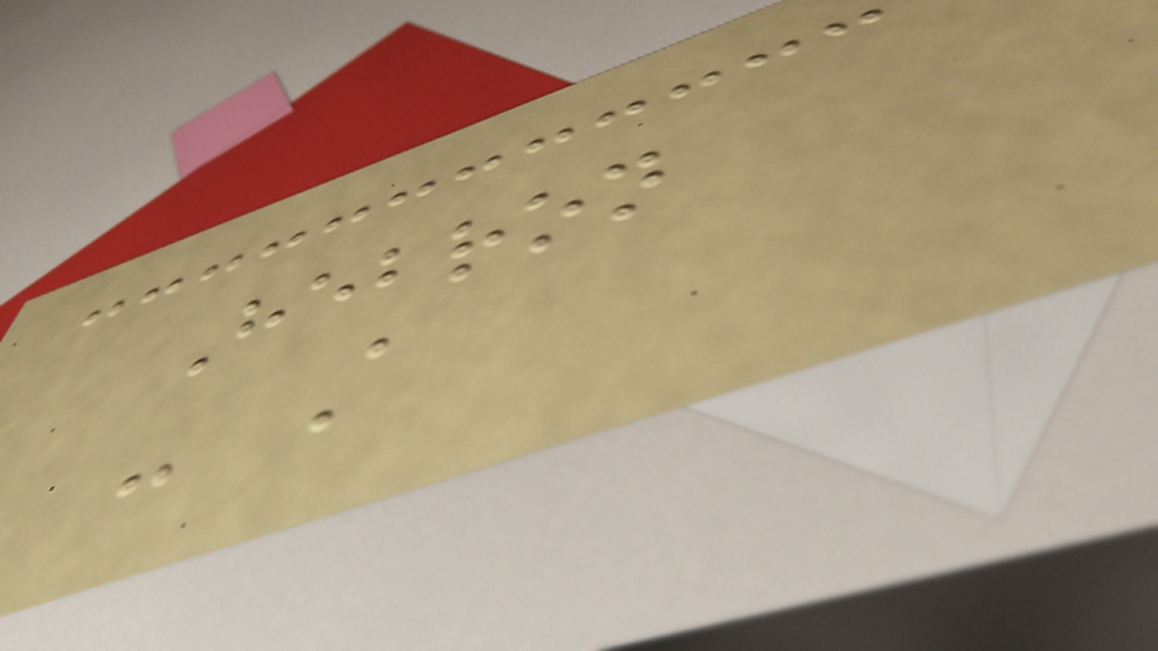Hebron
- A
